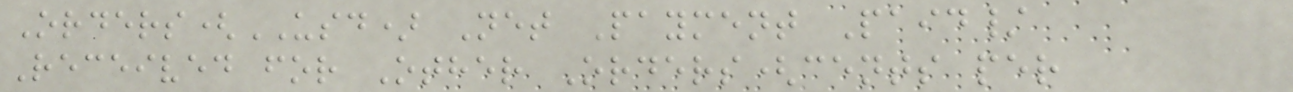Orders(USD) Net Payment Paid/
Received for Other Orders(cents per
